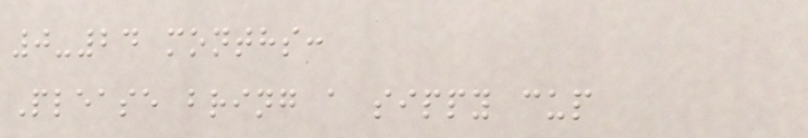0-24 months:
Please bring a sippy cup
